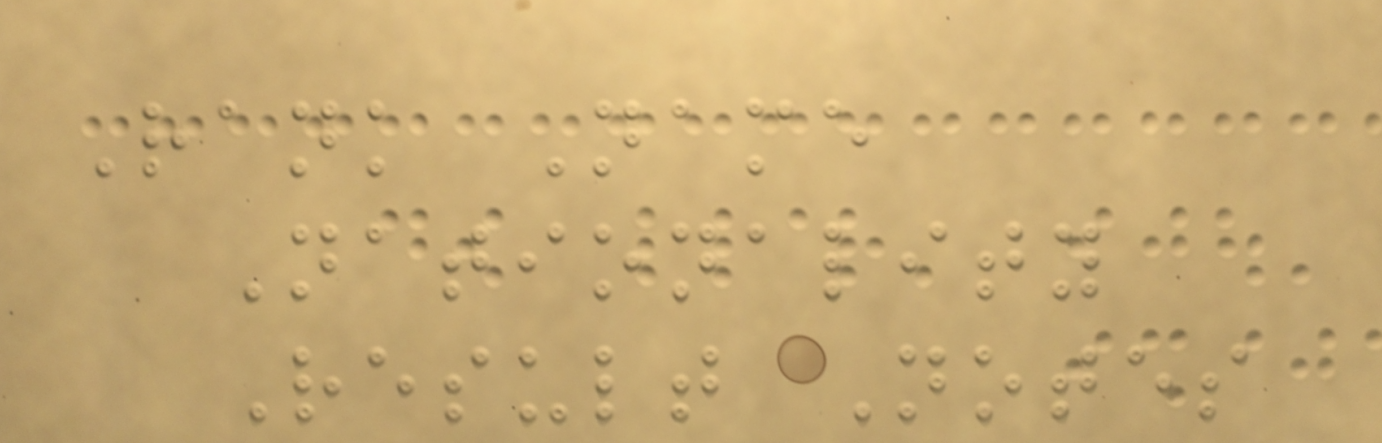Rank Name
Nationality
Result Notes
